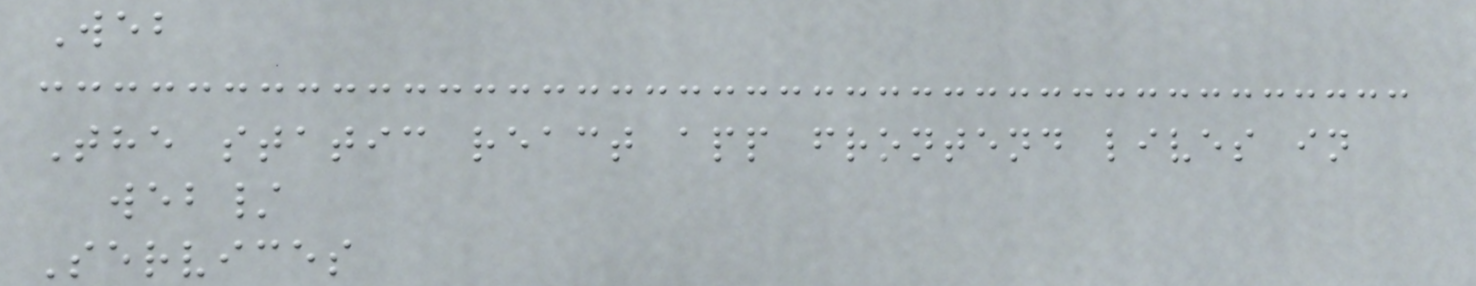Web
The static react app frontend lives in
web/
Services
